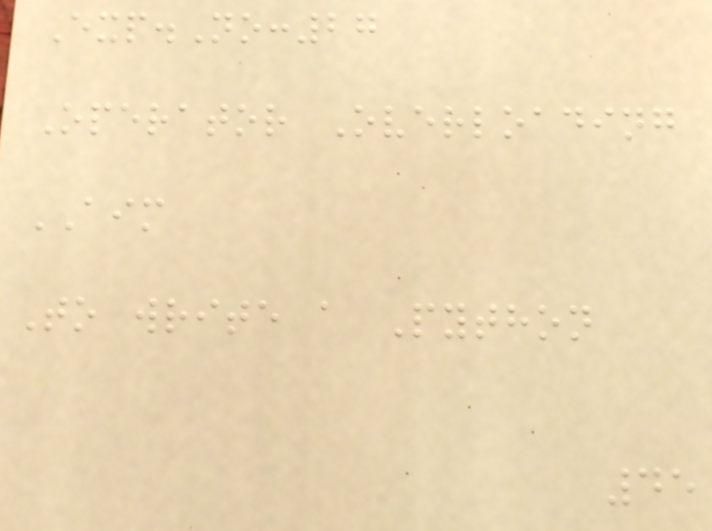Exp.No:27
Operator Overloading
AIM
To write a Python
45
